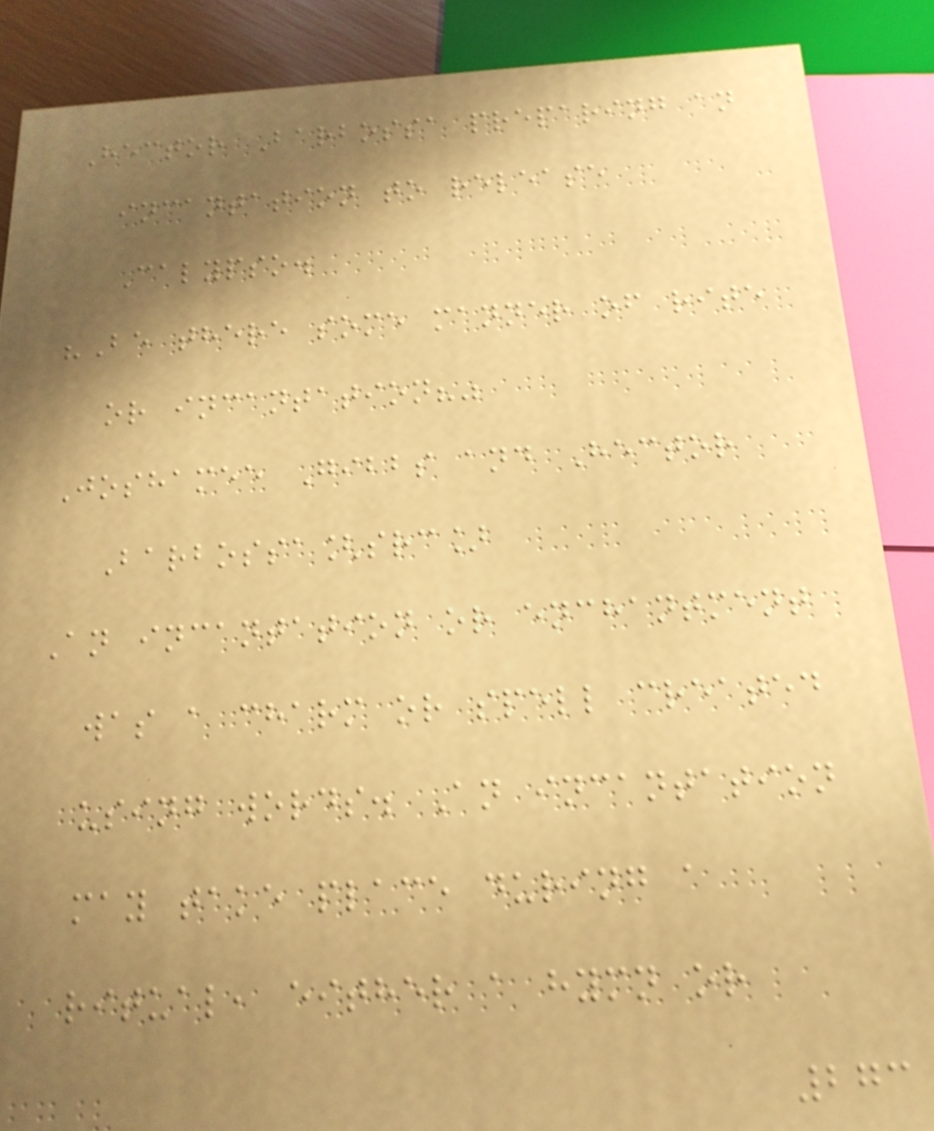Hector Barbossa preparing an
incantation to release
Calypso.
"Be there some manner of rite
or incantation?"
Joshamee Gibbs and Hector
Barbossa[src]
An incantation or enchantment
was a charm or spell created
using words. An incantation
may take place during a
ritual, either a hymn or
273
